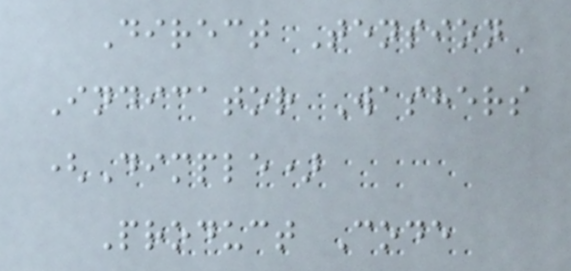Direct Tension
Indicator Washers
(Dimple)
Product Code
